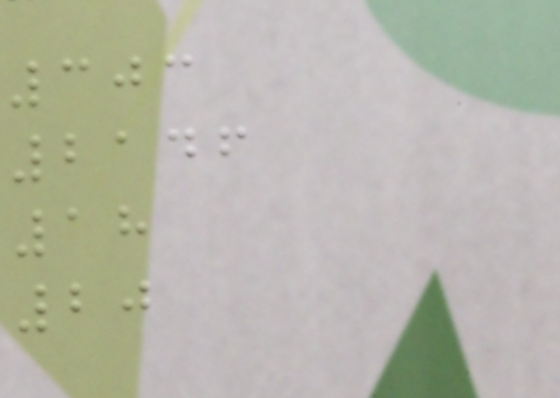303
2146
18
20
